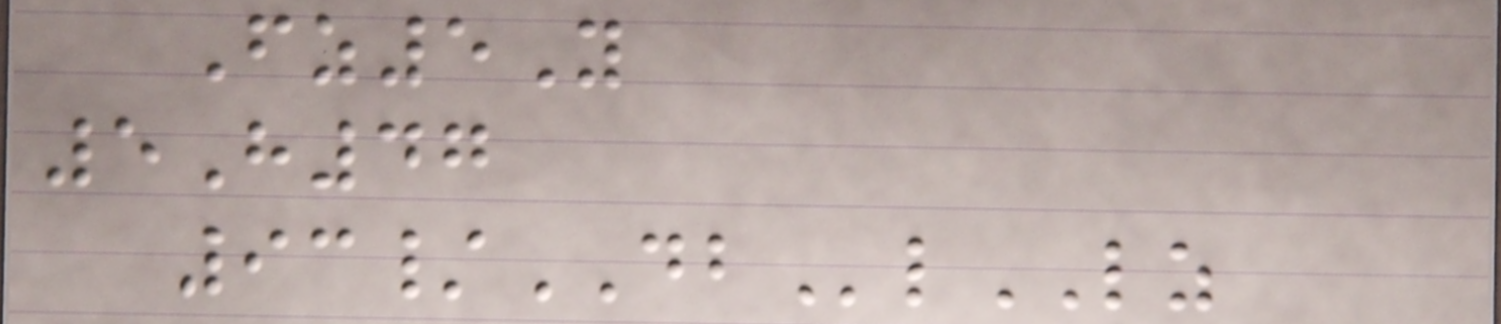Fz5Y
5H47
93/DBlLZ
